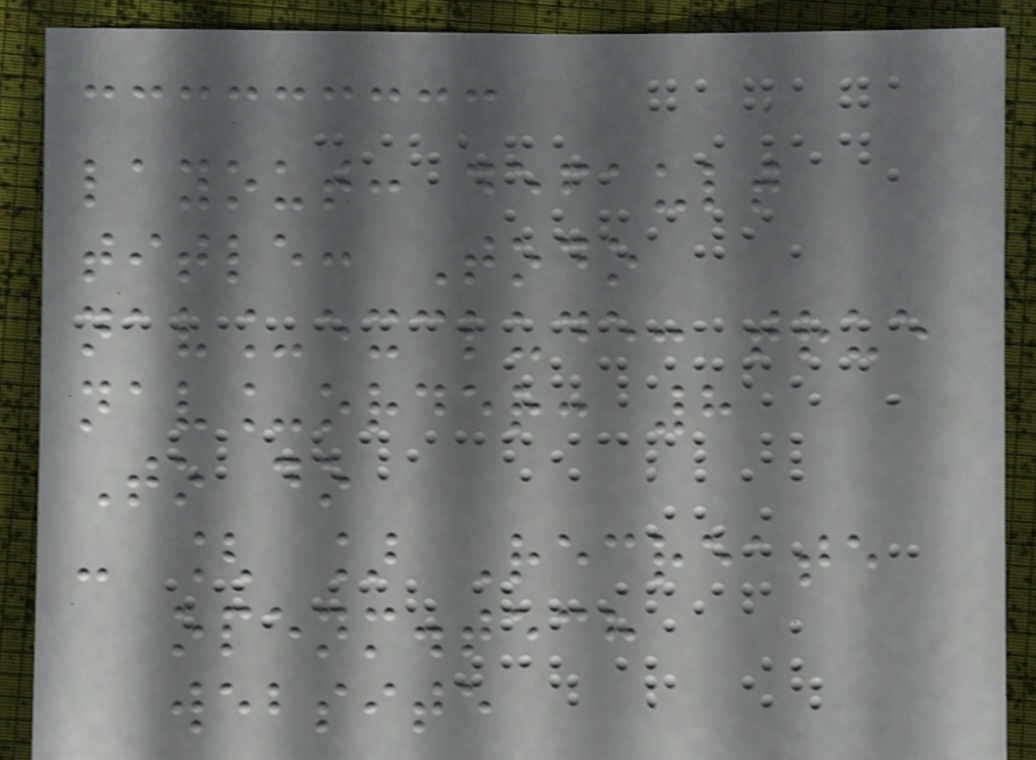layout: default
title: Todo
nav_exclude: true
nav_order: 8
To do
- [ ] Recreate
openm.tech
website
